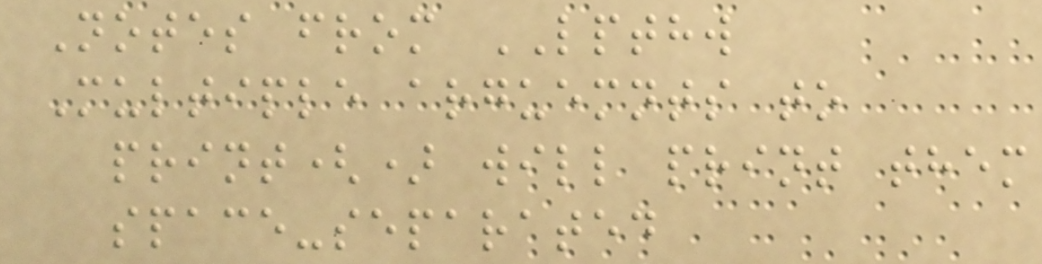Notes from LPTHW
Multiple arguemnts to
print() will print them
space-separated
